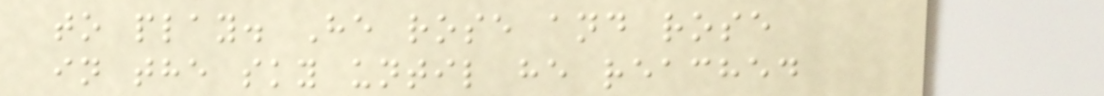to play. He rose and rose
in the sky until he reached
